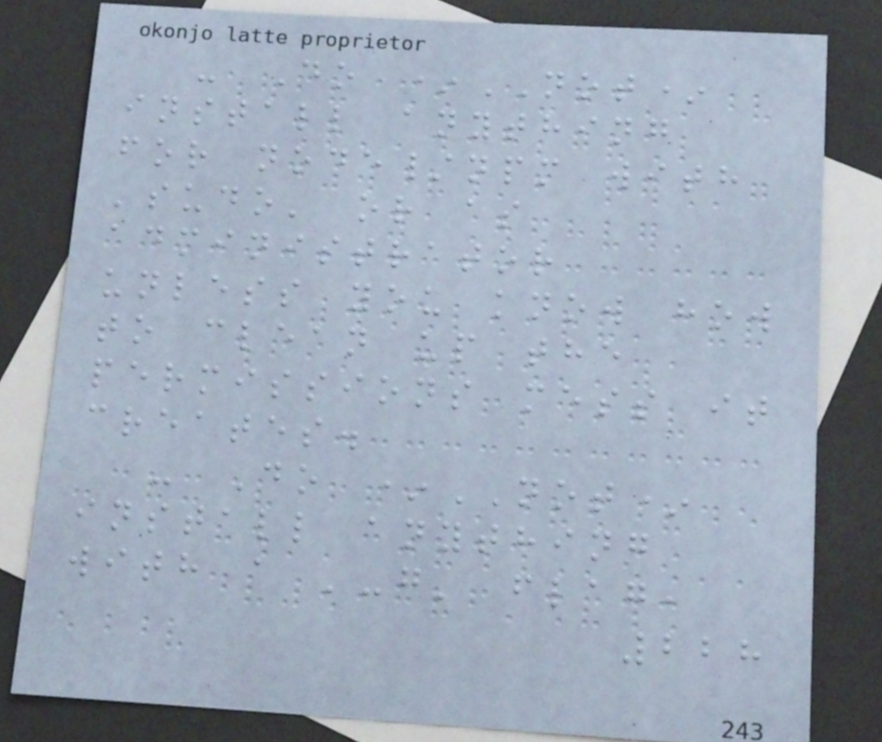- Do *NOT*
install anything
for node/npm with
'sudo' or as
administrator
unless you know how
to clean up the
permissions mess it
creates.
- Do *NOT*
install anything
with a '-g' flag,
228
